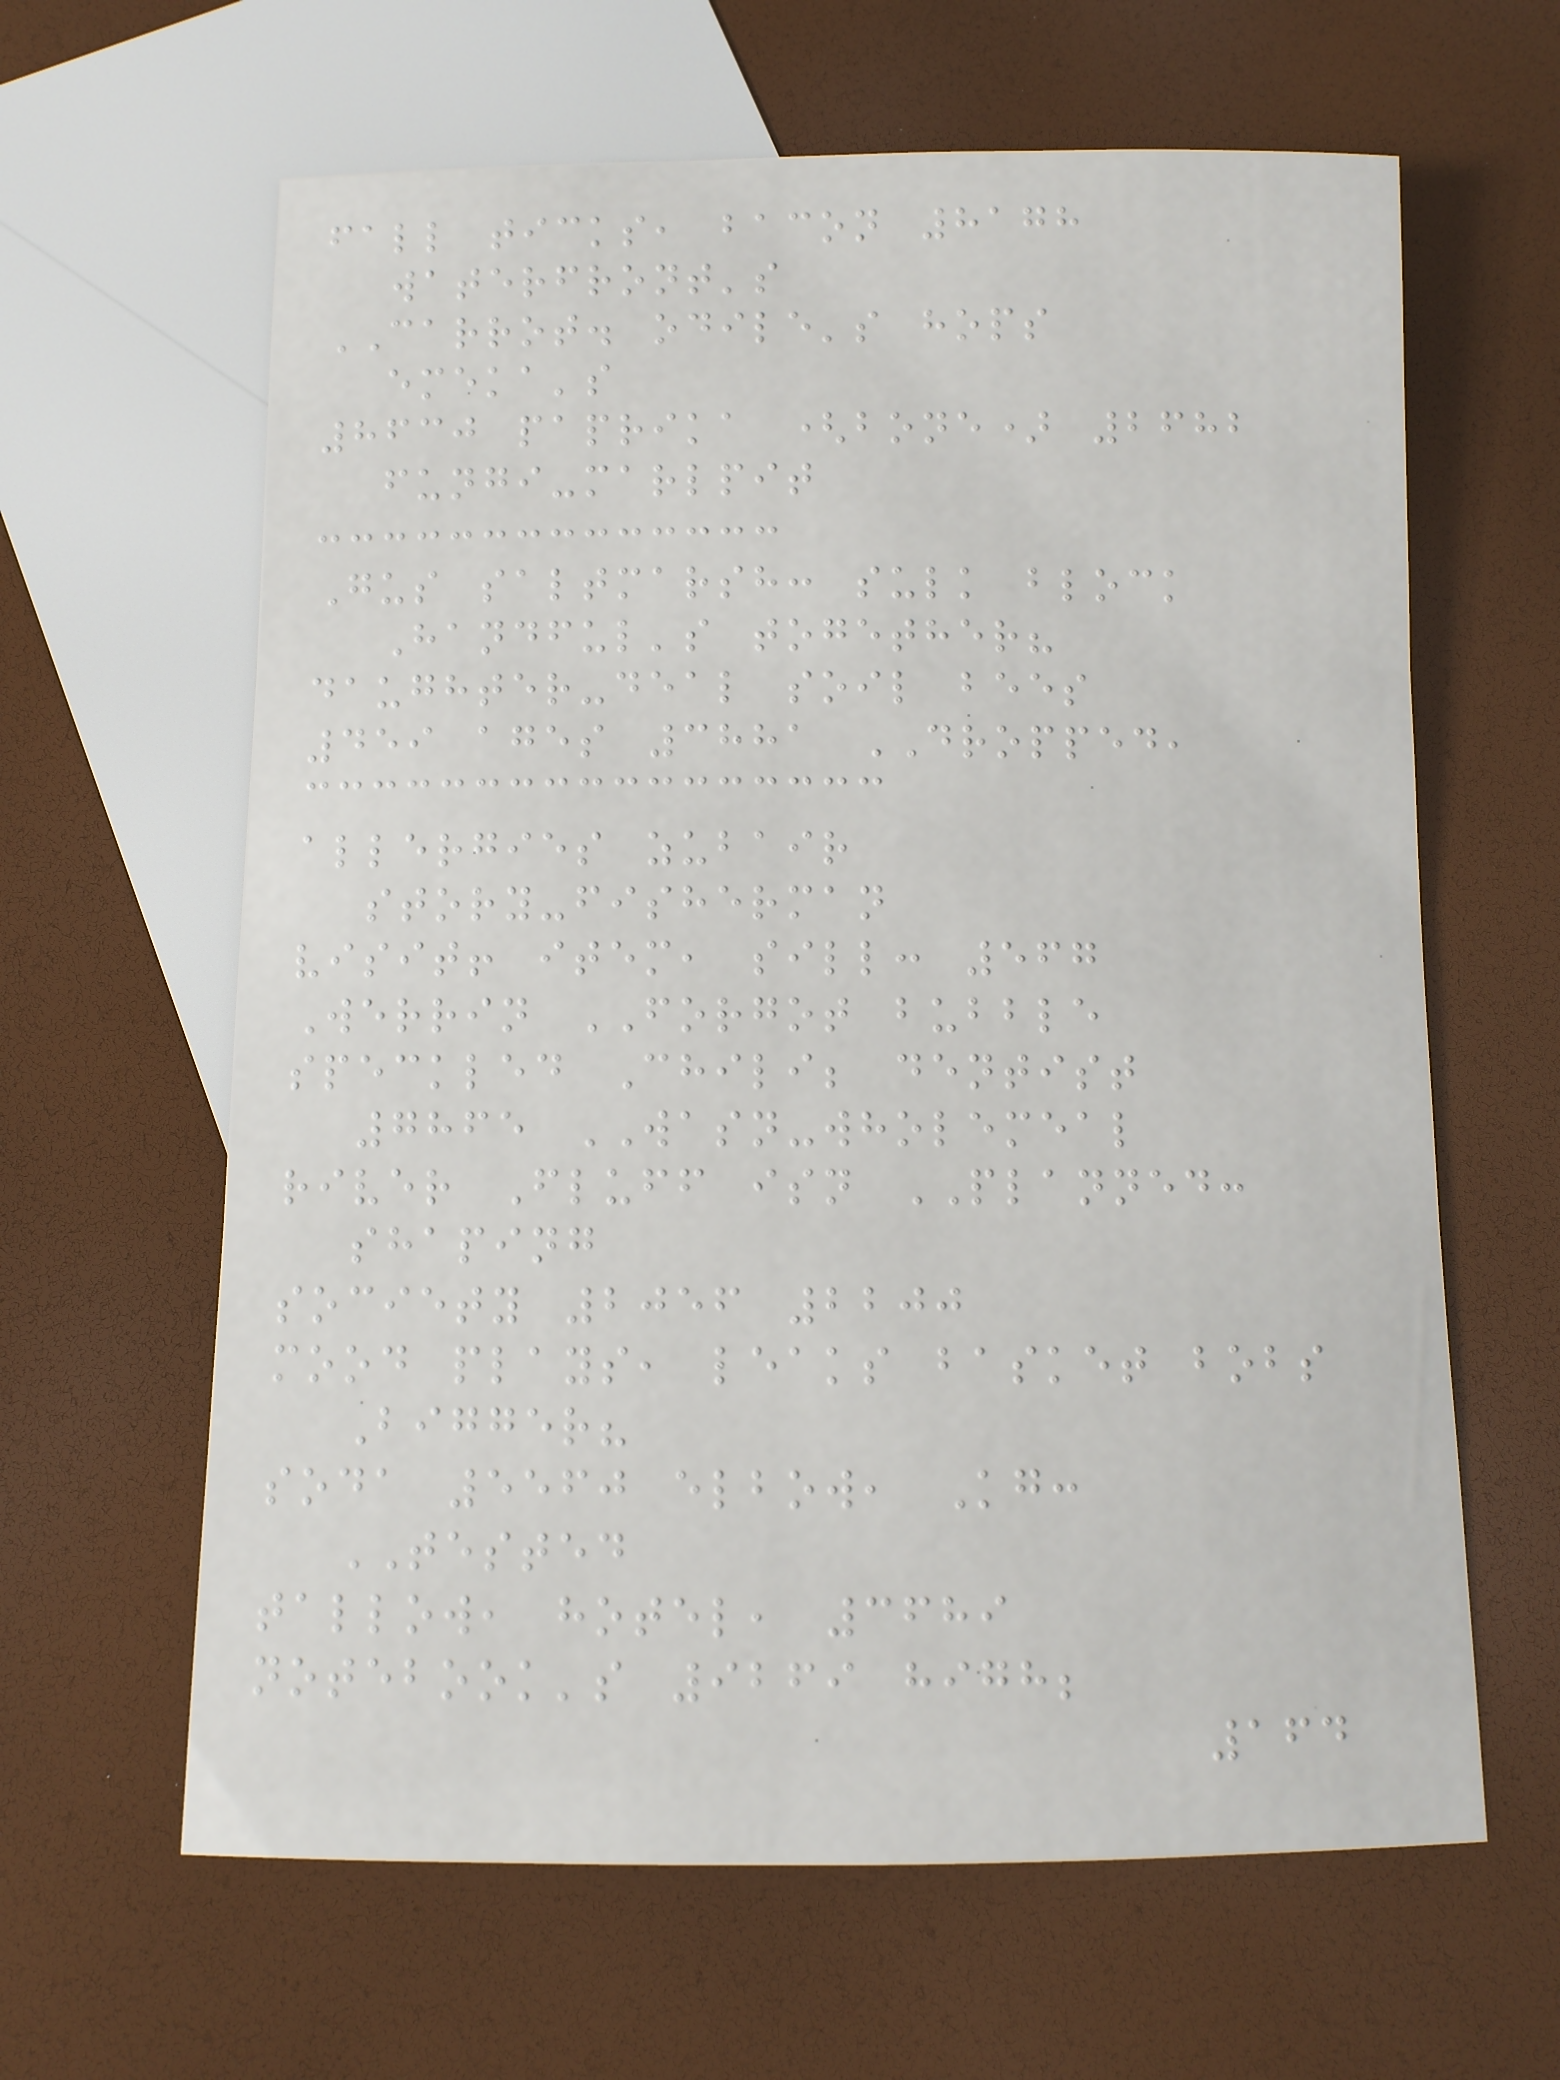fall ticks, bacon 8178
waterfront's
CARROT. odile's hops
emeka's
8630 paprika (bone) 2682
fungi-marlpit
Gus saltmarsh: sulk block
Handful's together?
daughter-deal soil bees
459 ages 3881 DROPPED,
allergies zubair
story-fisherman
visit! item, sill: 567
Werrin FORGOT bubble
speckled Chili; dentist
7865 WASN-wholemeal
river Fluff isn PLANNED:
shaping
society 2056 2200
mood plays, leaks basket bobs
Bigger?
soda 5560 elbow, Kg:
TESTED
tallow, hotel, 3689
notebook's 9269 high;
164
